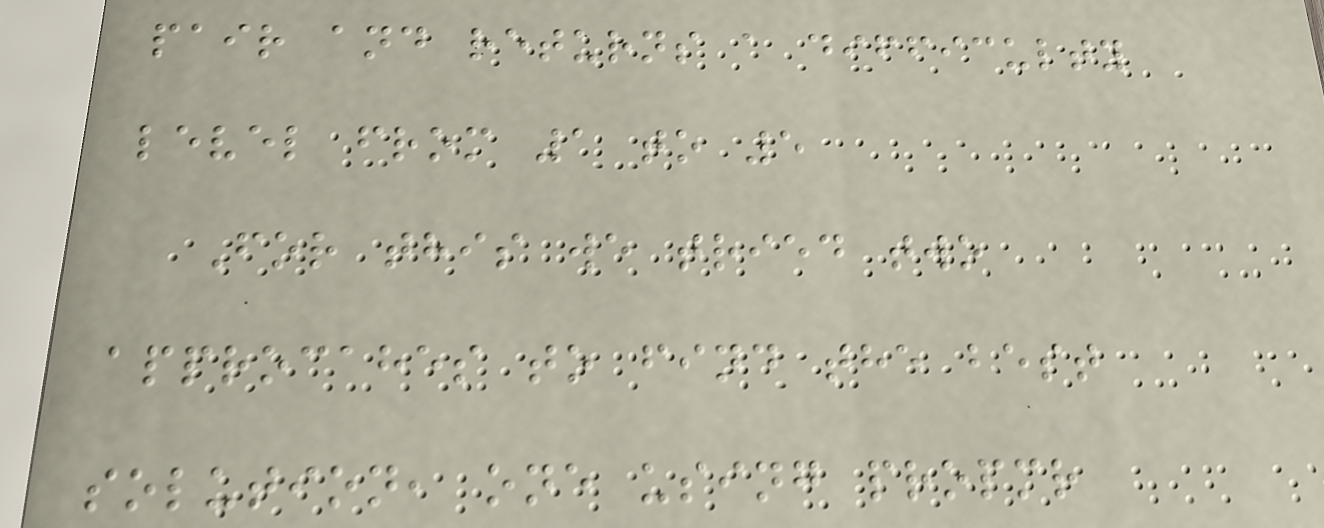pair and returns a difficulty
level from 1 to 5
For this we tried two
approcahes to find the best
solution, one using propmr
